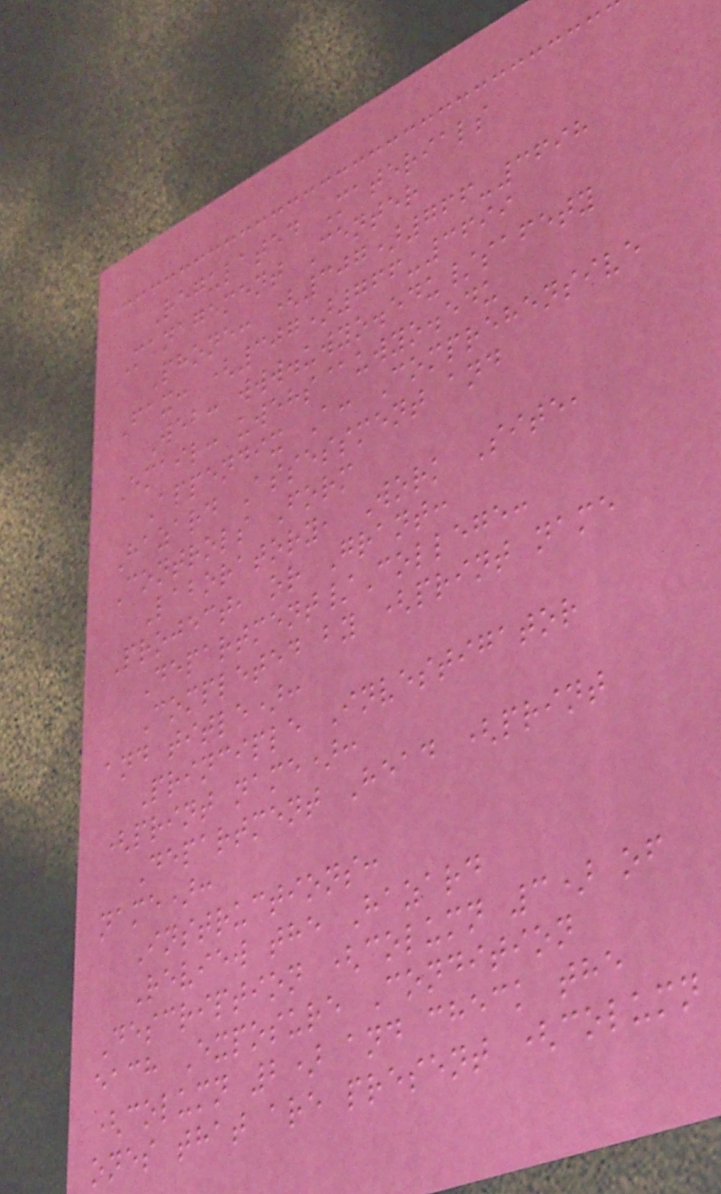Regulated Materials
Management Center
Phone: (307)766-3698
Fax: (307)766-3699
Web: www.uwyo.edu/safety
Email: uwehs@uwyo.edu
Appendix A: Comprehensive
Hazard Assessment and
Controls Form
Laboratory, Work Site,
Project, or Grant:
Department/College:
Completed by (print name
and title):
Principle Investigator
(print name):
Department Head (print
name):
Instructions:
Review the Hazard
Description (column 3) of
each Exposure Condition
(column 2) and check the
ones that are present (column
